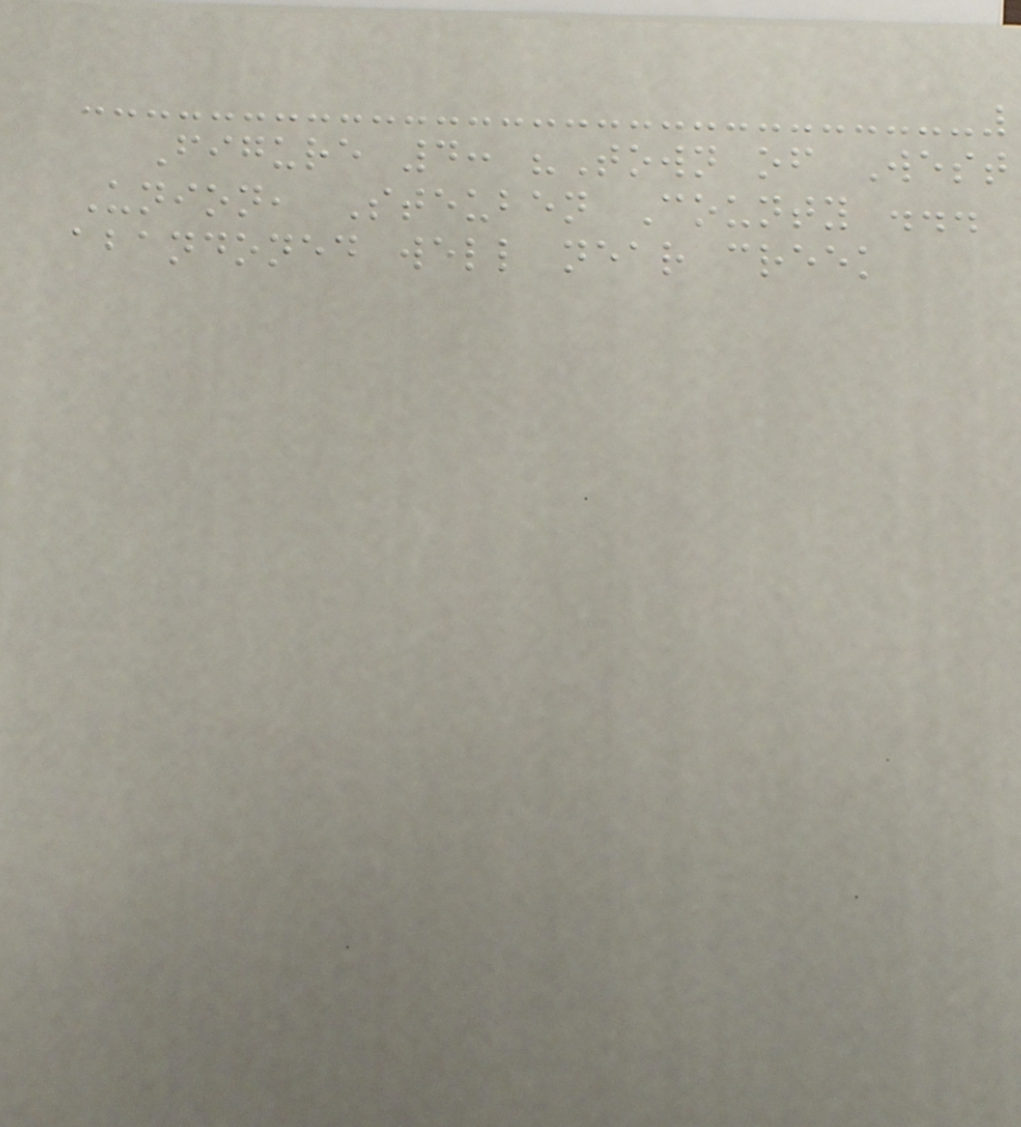Figure 4: "Town of West
Union, Steuben County ...
abandoned well near creek
